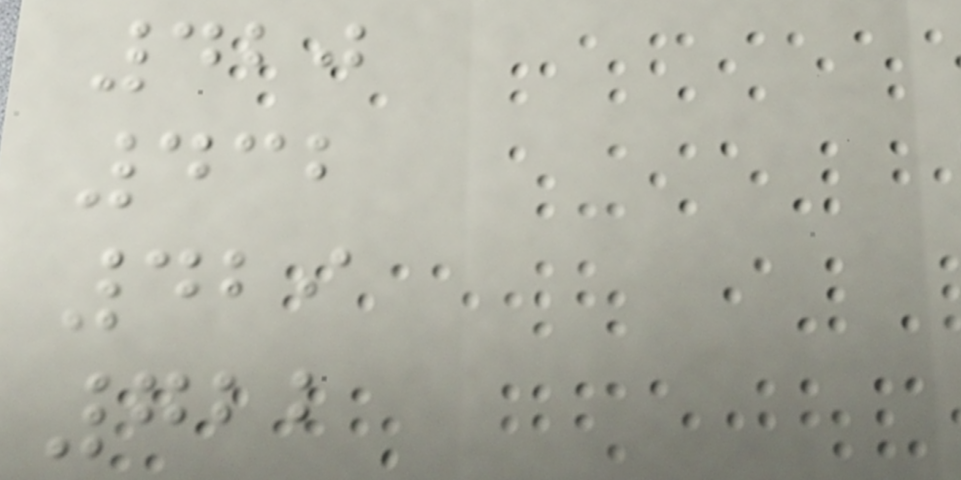420
432
429
722
